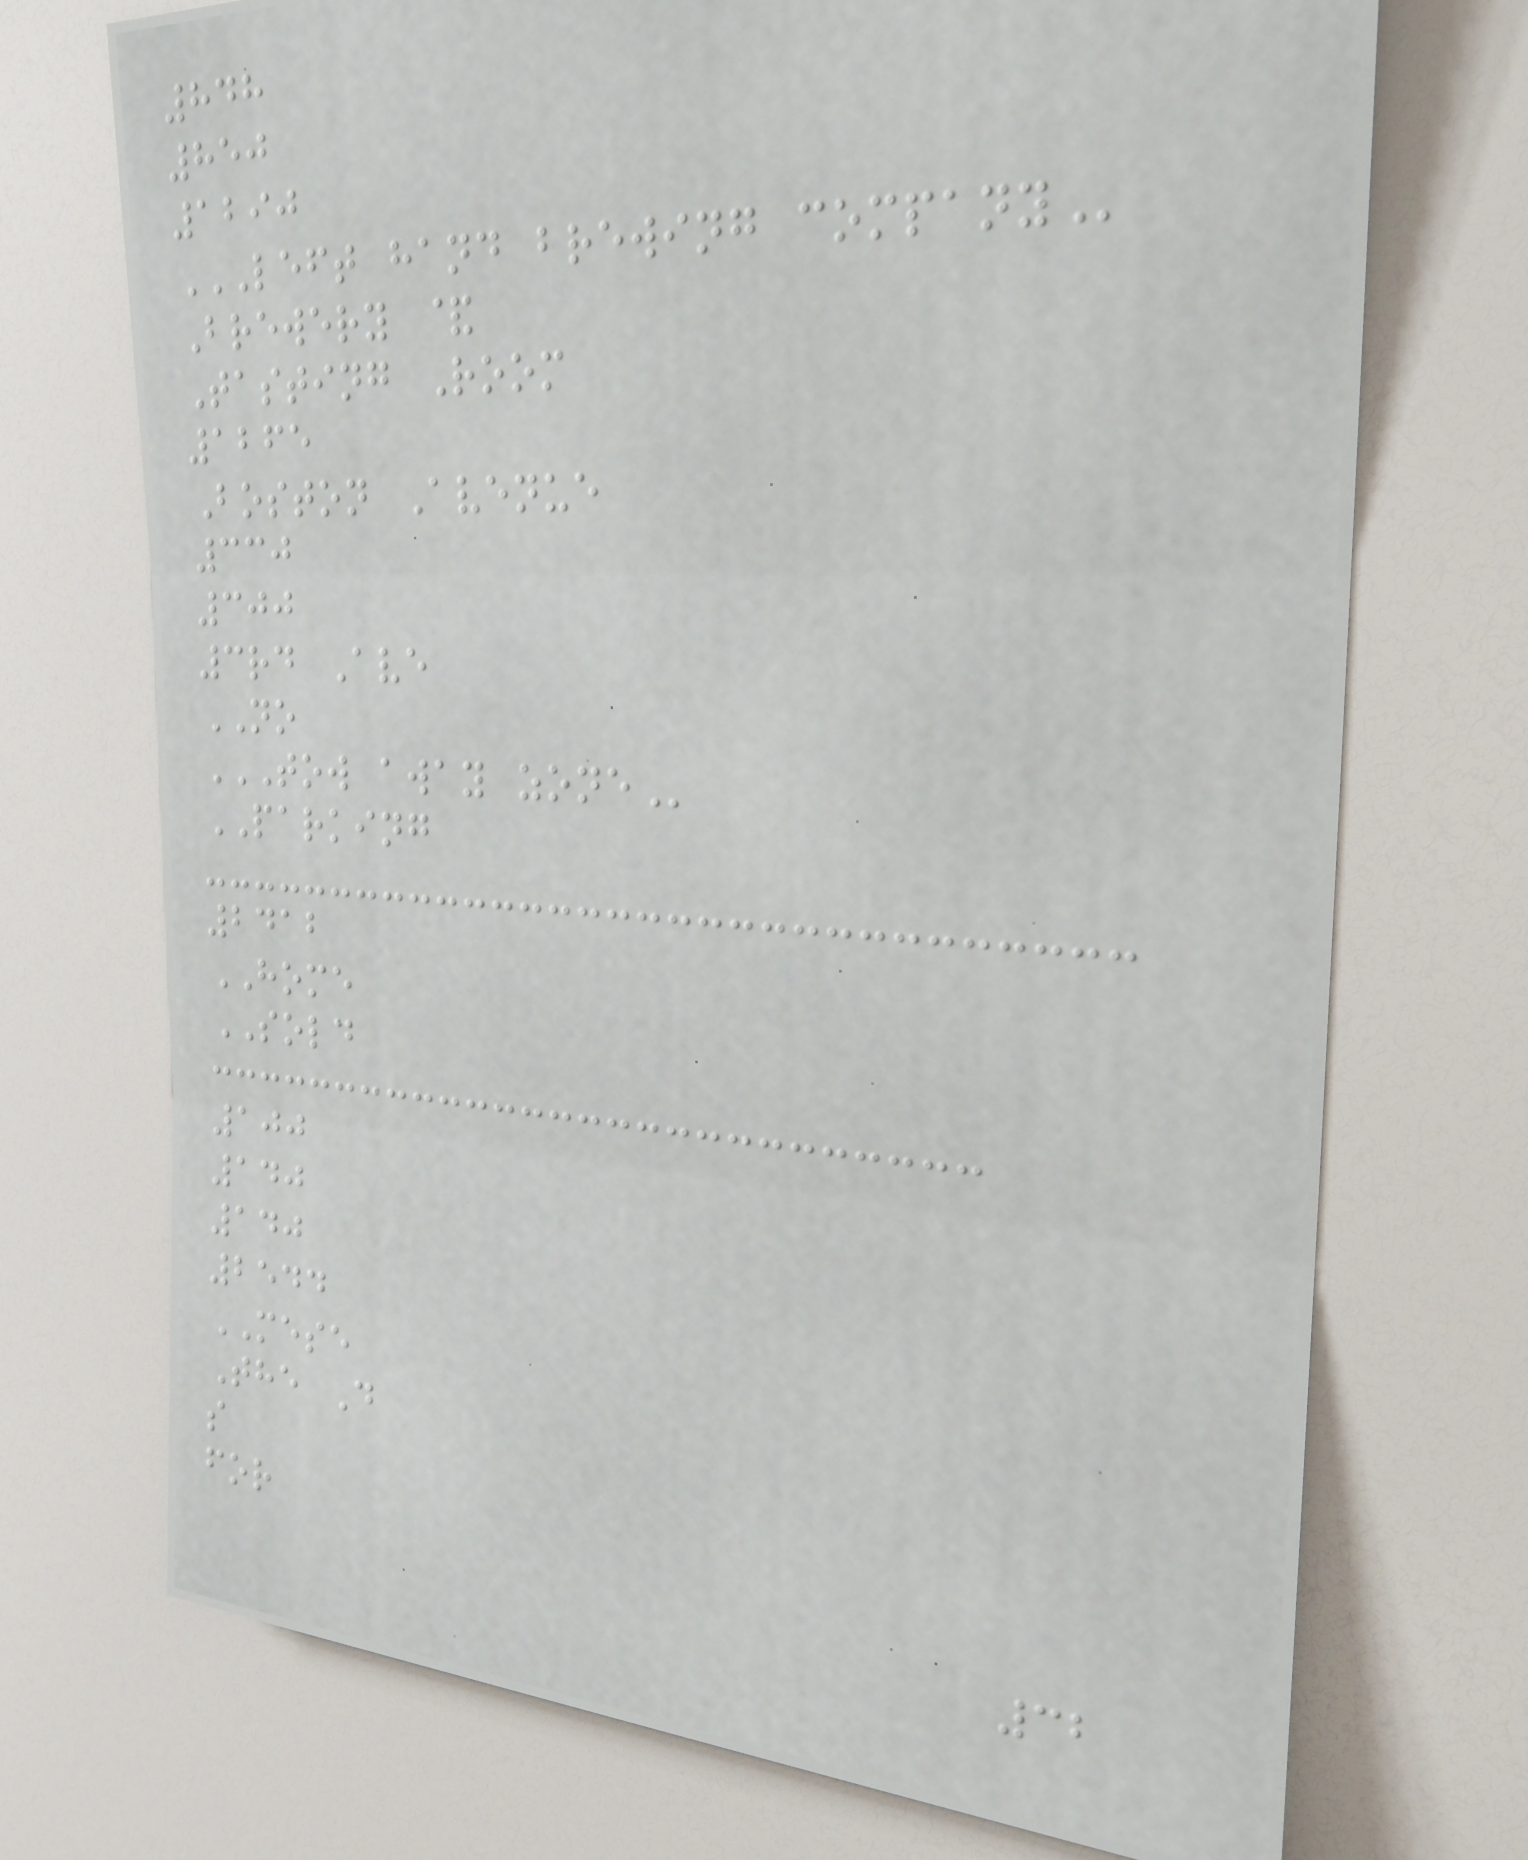848
850
1290
LEFT HAND BREWING COMPANY
Brewery &
Tasting Room
1265
Boston Avenue
330
300
3rd Ave
NO
TOW AWAY ZONE
PARKING
2412
HOME
SOLD
100
140
140
2544
MESE
The D
s
for
32
